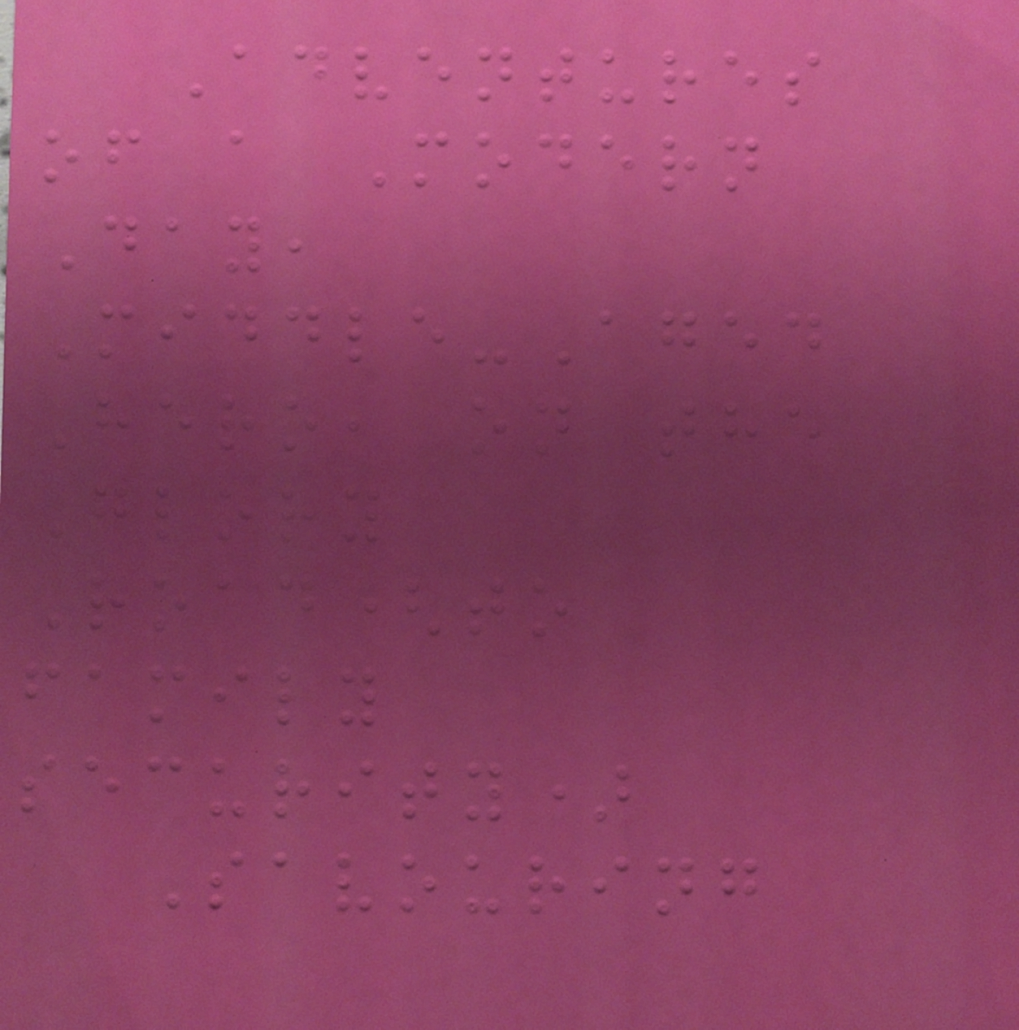Adventures
of a Modern
Day,
Middle-Aged
Hero, on the
Glory
Road(to
family
security)
Savouring
